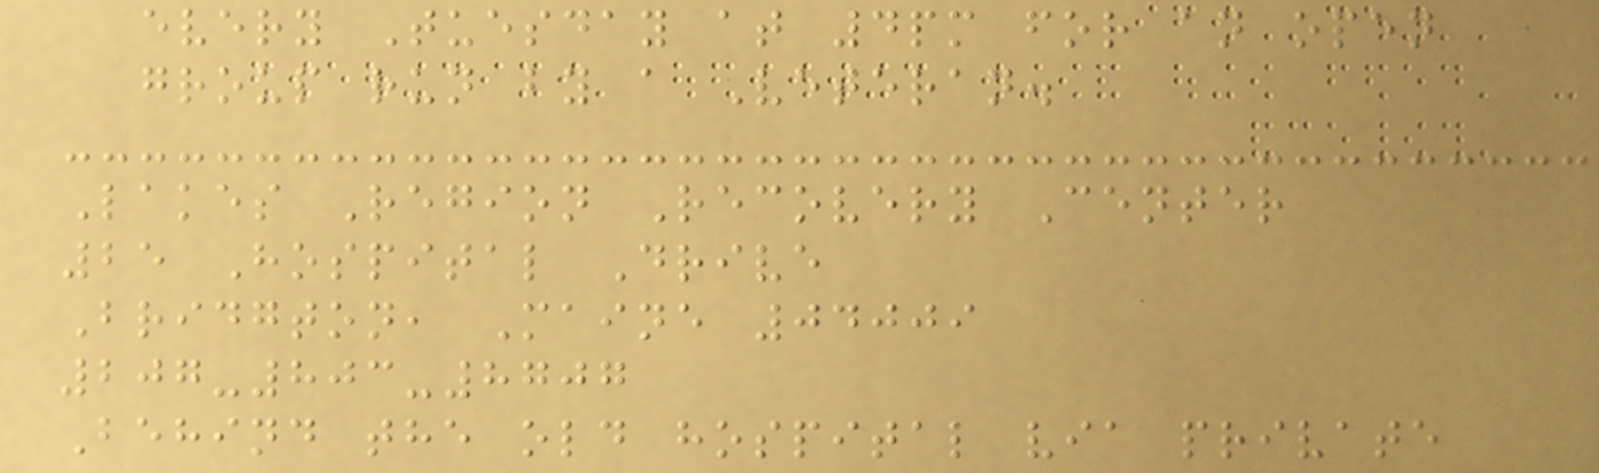every Tuesday at 4pm for an open
group run by a Veteran.
Lakes Region Recovery Center
25 Hospital Drive
Bridgton, Maine 04009
207-803-8707
Behind the old hospital via private
